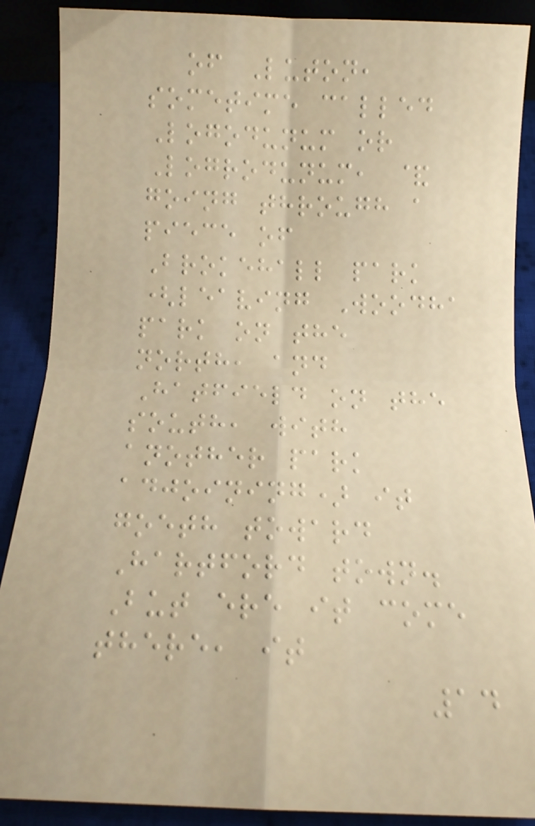of Luton,
sometime called
Logodunum or
Logrodunum, &
going through a
piece of
Brokehall park
(leaving Woodha
park on the
north, and
Hatfield on the
south, with
another park
adjoining) it
goeth toward
Hartford town.
But ere it come
there, it
14
